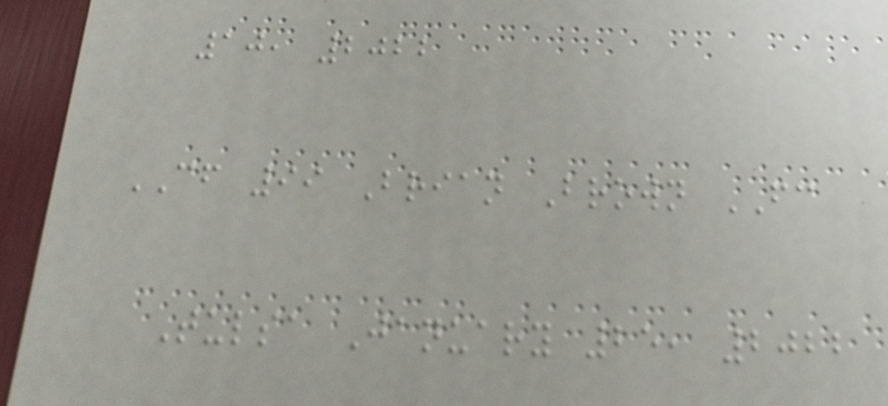10, 2022
CF 99 Brian Brown FC
Tulsa January 25, 2022
